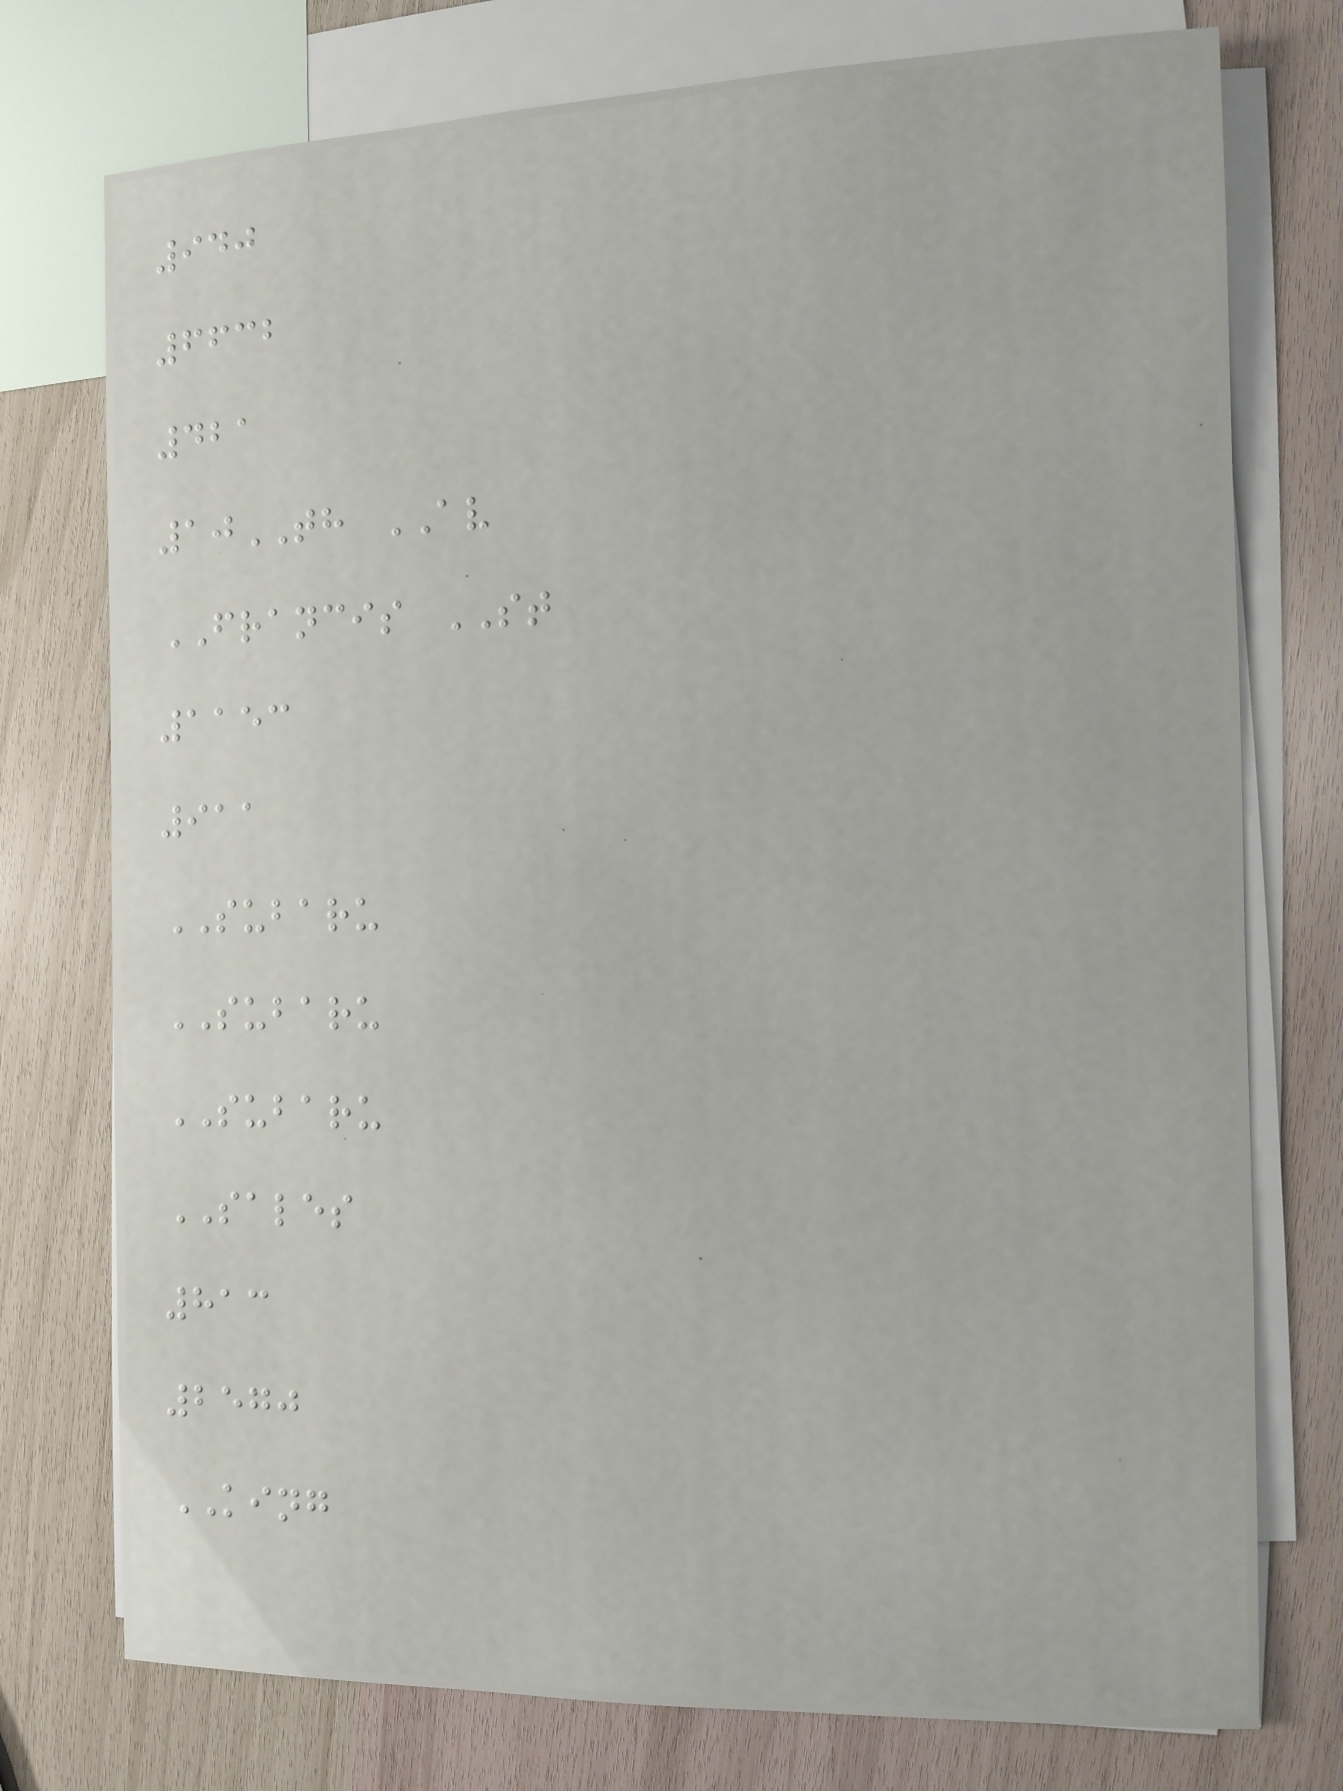940
6632
421
10TH AV
FRANCIS ST
1153
911
SUBARU
SUBARU
SUBARU
SALES
813
2570
KING
